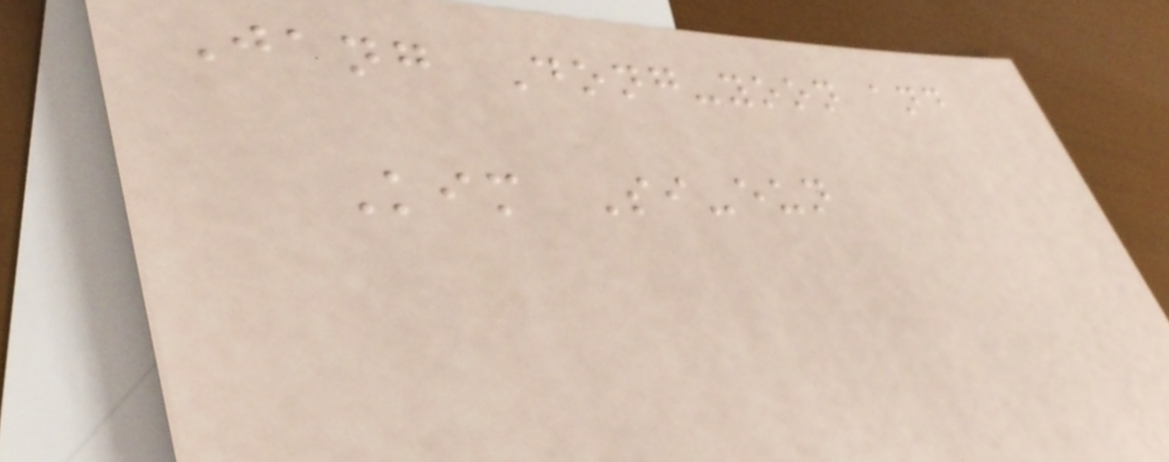Jang Dong-yoon and
Kim Si-eun
